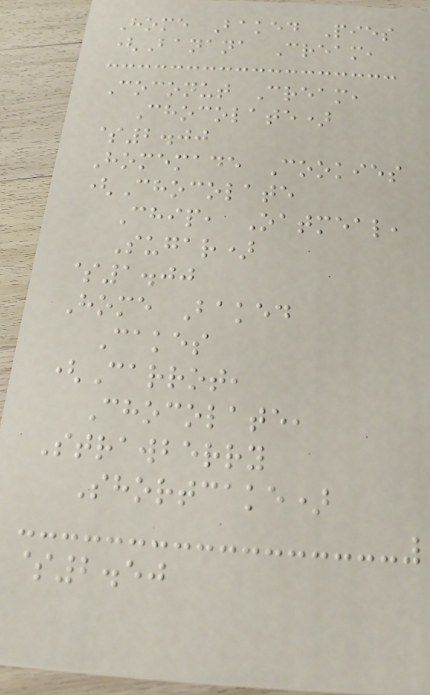Home Baked Pies
(Banana Cream,
Coconut Cream,
Chocolate)
$2.00
Homemade Cookies
(Chocolate
Chip, Oatmeal,
Sugar)
$1.00
Home Baked
Cakes
(Carrot,
Chocolate,
Strawberry
Shortcake)
$2.50
